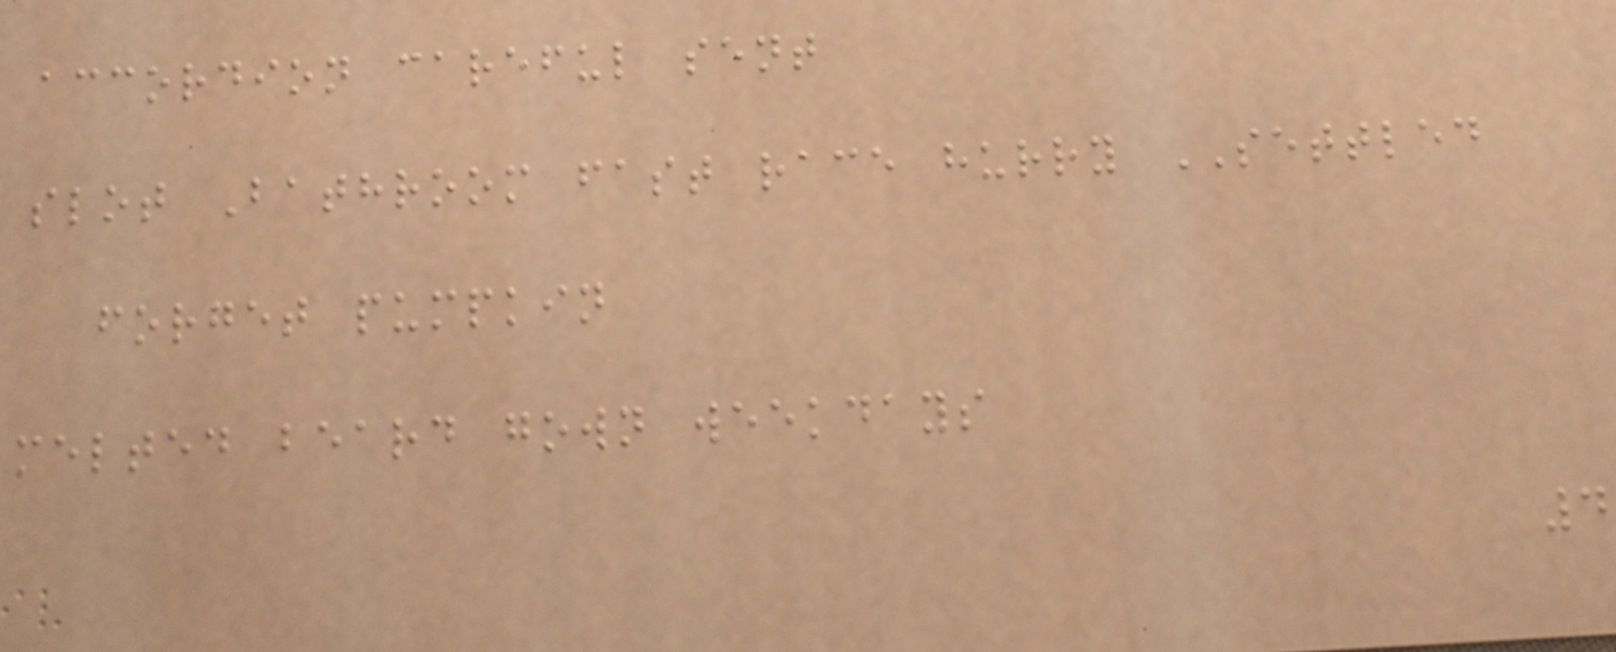accordion careful sent
slot Bathroom fast race hurry SETTLED
forget pumpkin
melted beard gown weekdays
4
